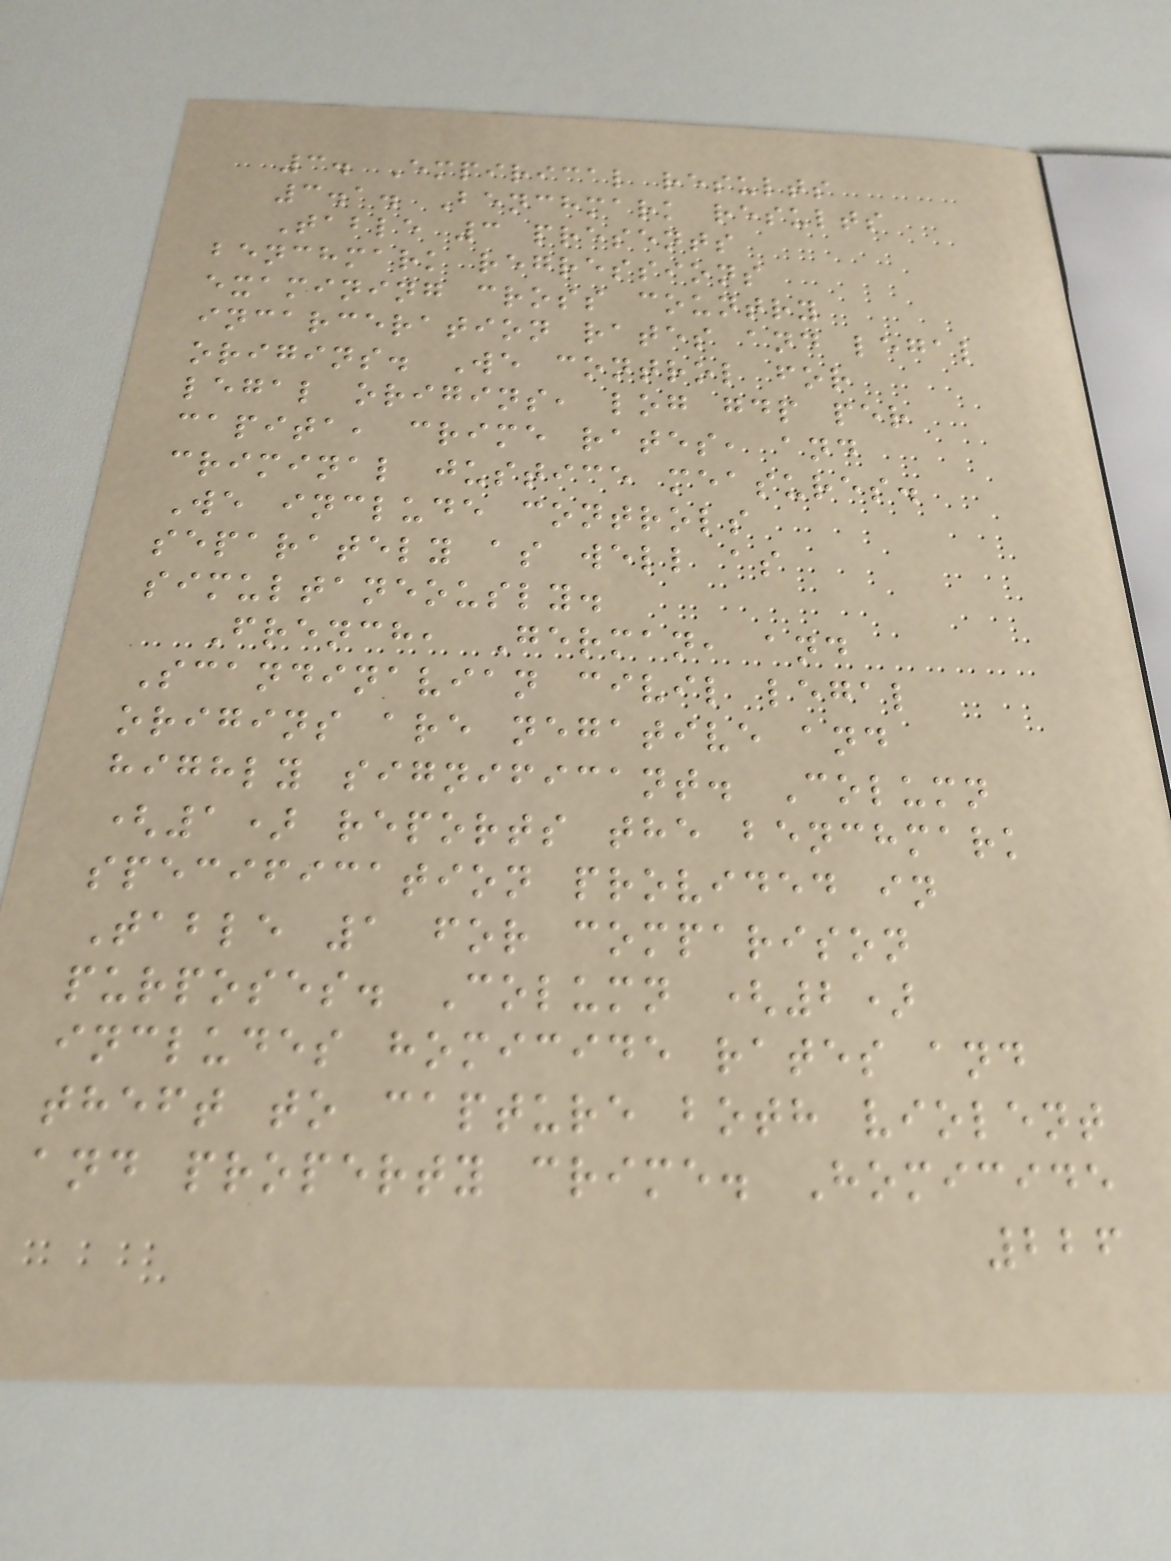3. Empirical results
3.1. Benchmark results
Table 3 presents
benchmark regressions
examining cross country
incarceration rates and legal
origins. We control for
legal origins, log gdp per
capita, crime rates, and
criminal justice measures.
We include controls
separately as well as
simultaneously.
French, German, and
Scandinavian civil legal
origins are negative and
highly significant. Column
(1) reports the benchmark
specification provided in
Table 1 for comparison
purposes. Column (2)
includes homicide rates and
theft to capture both violent
and property crime. Homicide
226
